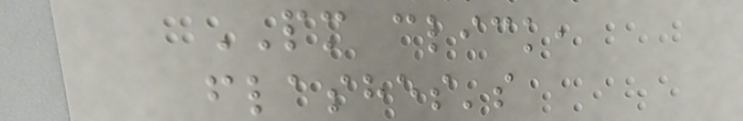PM click,
flashes's
